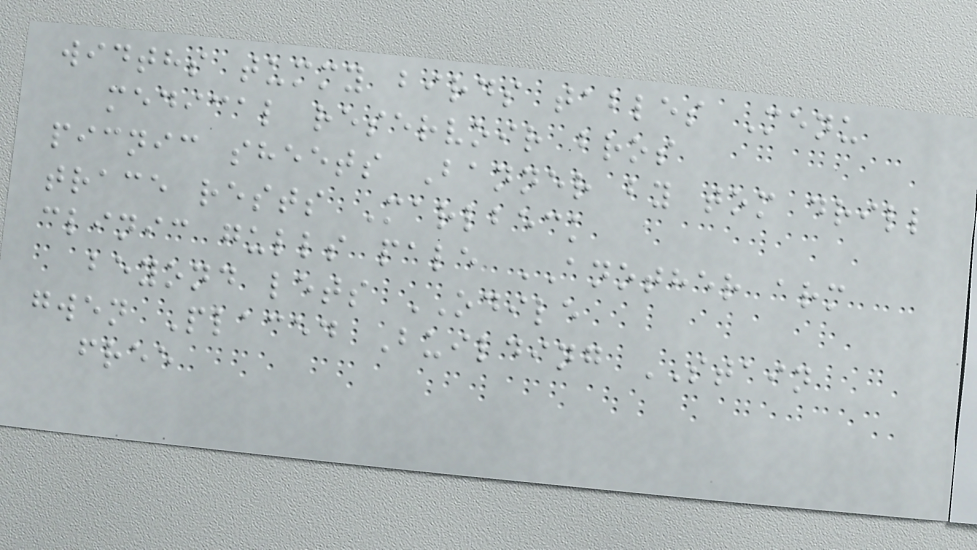widths tummy birds tables Menu
medical reservoir bros
picnic sheets Banner by tom drill
trace rests Marlbeck
clinic gulls pale ANOTHER arm
beyond lets ODILE
gwen Placed Building STAIN
free
